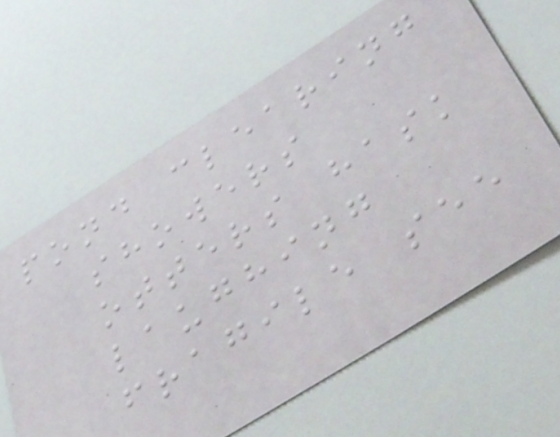pond clearing
showers
otters hask
laughing
fragile see
